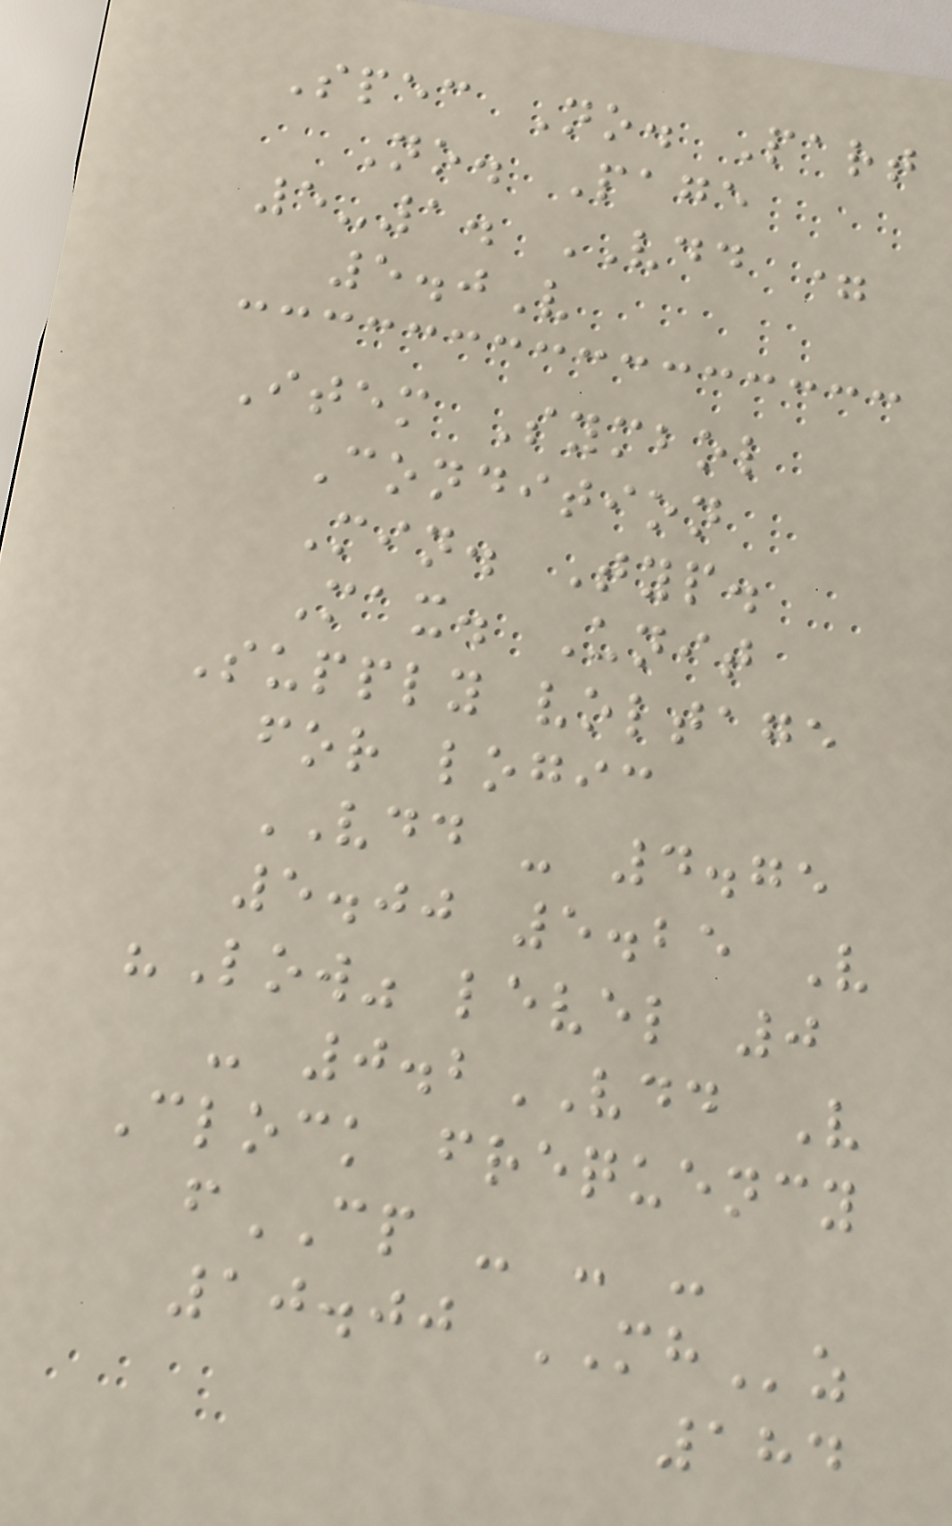Spec No. Part
No. Page
5-1. VDD =
5.0V
Item Symbol
Condition
Min. Typ.
Max. Unit
Supply voltage
for logic
VDD - 4.75
5.00 5.25 V
"Low" level 0
- 0.2VDD V
Clock frequency
fCP - - -
10.00 MHz
184
